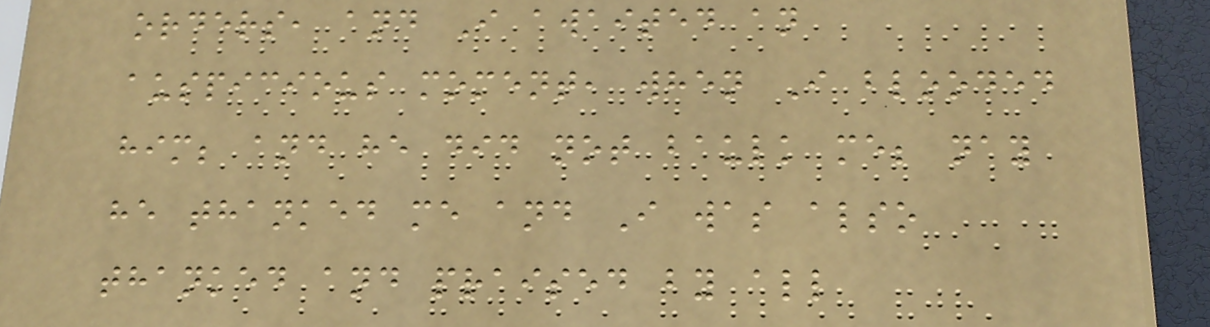orders, and I awaited an
auspicious moment, when I blooded
him; and he did not baulk me; nay
he thanked me and I was also
thanked and praised by all
